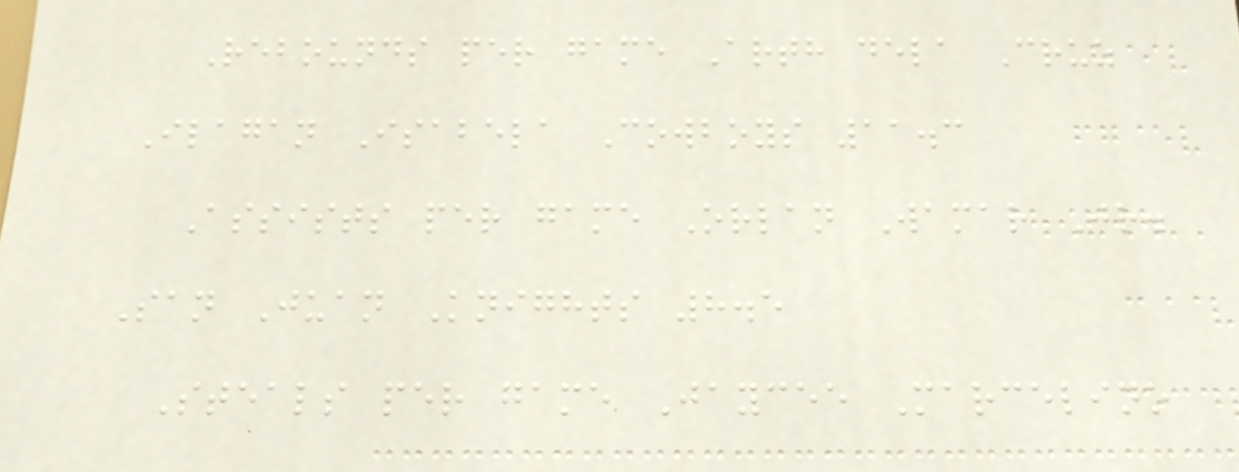Rebounds per game Arth dela Cruz
Ilagan Isabela Cowboys 11.3
Assists per game Orlan Wamar Jr.
San Juan Knights 8.5
Steals per game Jaycee Marcelino
